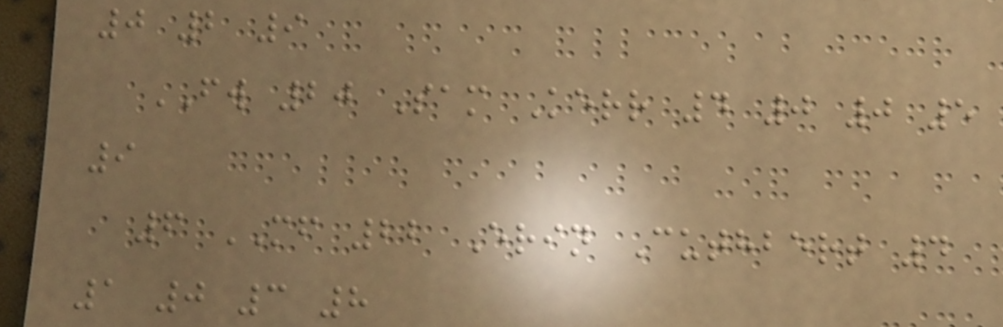0 2 9
FW 20 Sam Kerr 4 0 0 5
9
6 MF 22 Erin Cuthbert 4
1 0 3 8
